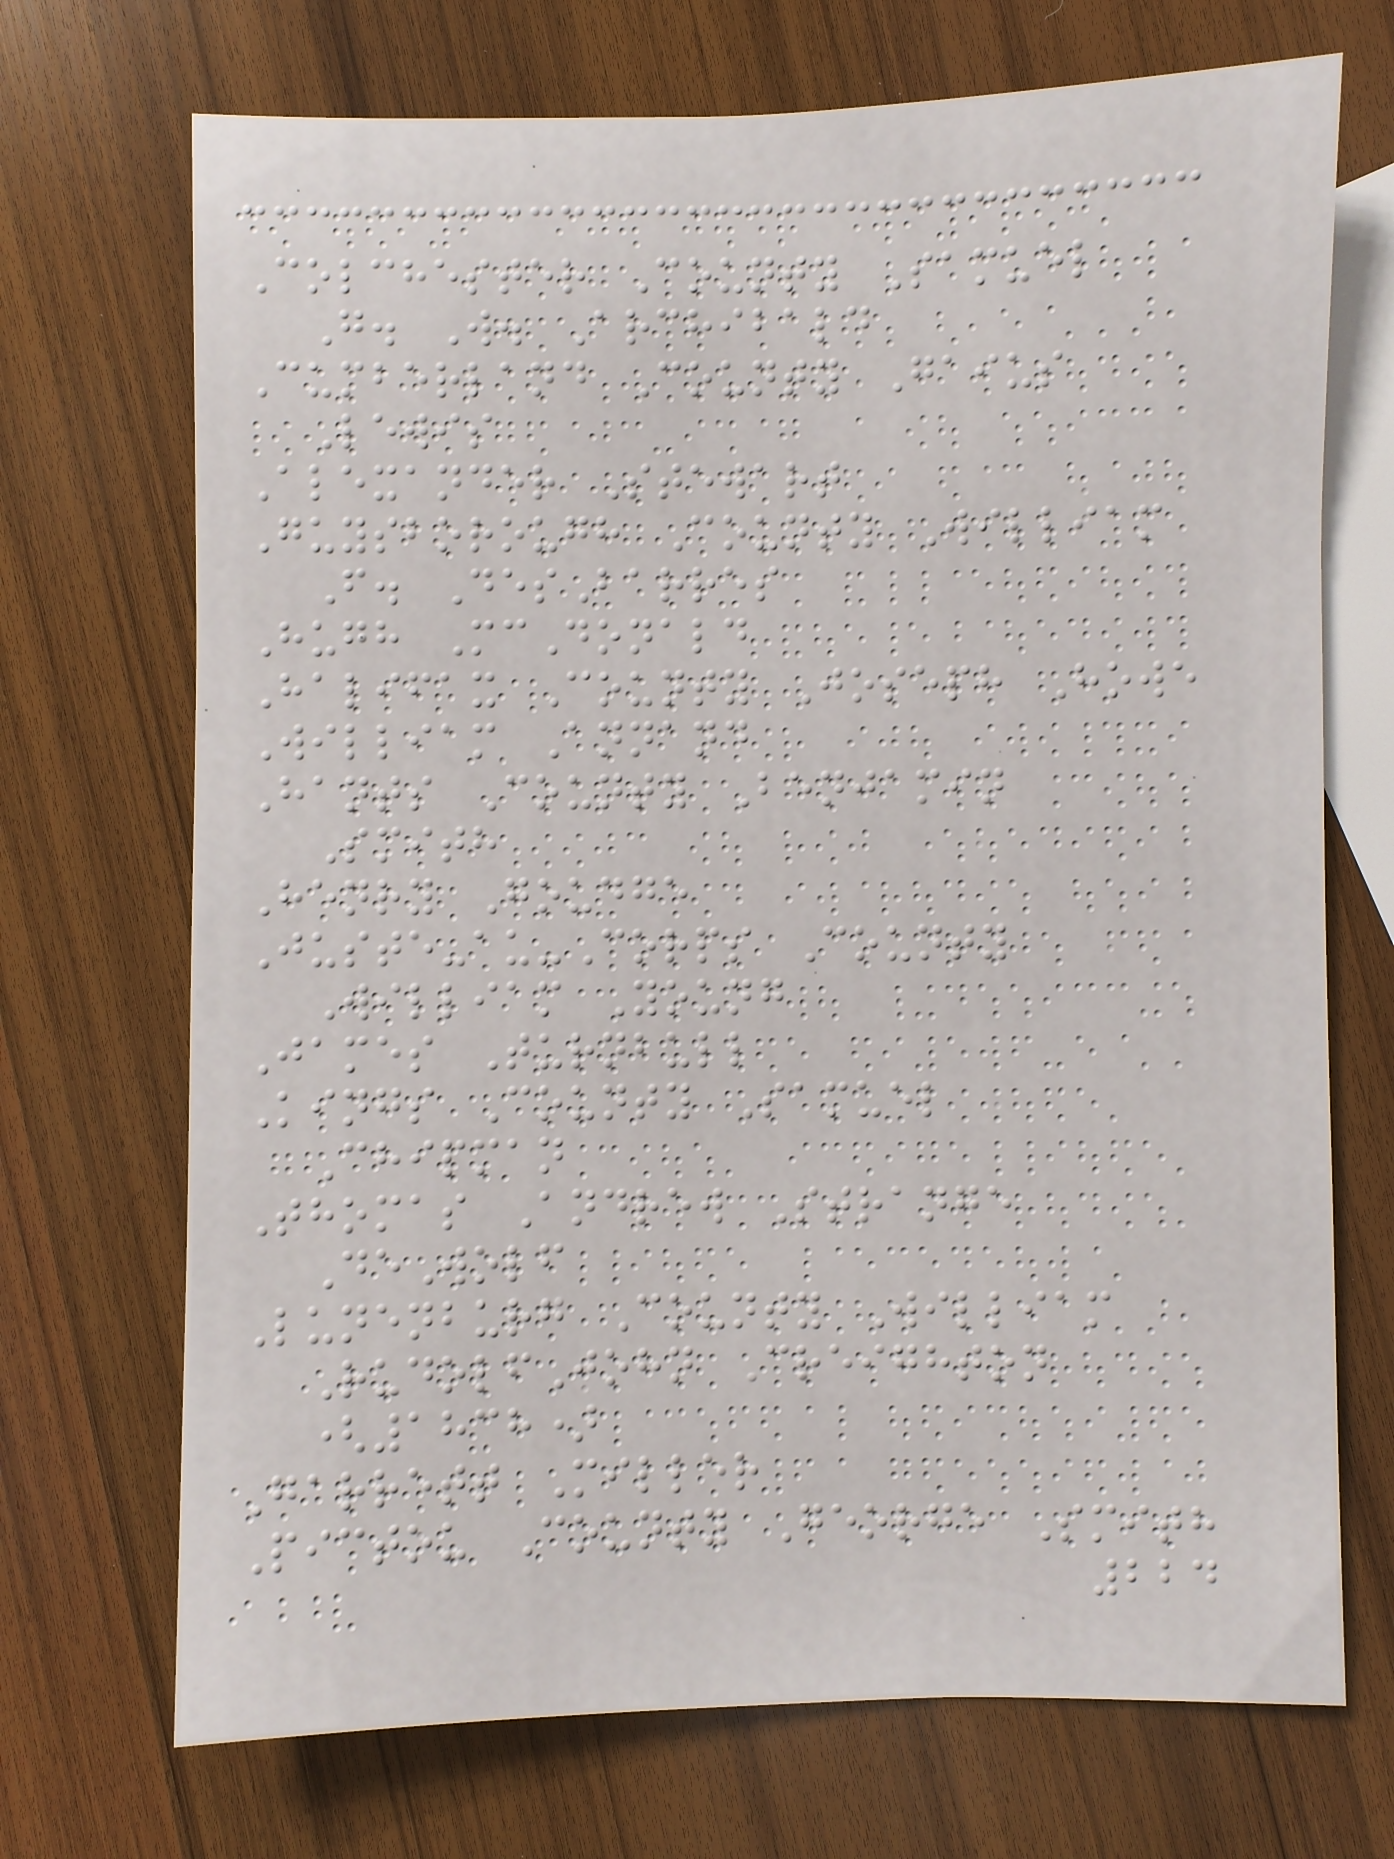Colchester County Samuel
G. W. Archibald
Cumberland County Gaius
Lewis
Alexander Stewart
Guysborough County William
F. DesBarres
Hugh McDonald
Halifax County Joseph Howe
William Annand
Hants County Benjamin
Smith
Henry Goudge
Juste-au-Corps County
William Young
James Turnbull
Kings County Samuel
Chipman
Thomas Andrew Strange
DeWolf
Lunenburg County William
RudolfJohn Creighton
(1838)
Garrett Miller
Pictou County George Smith
224
